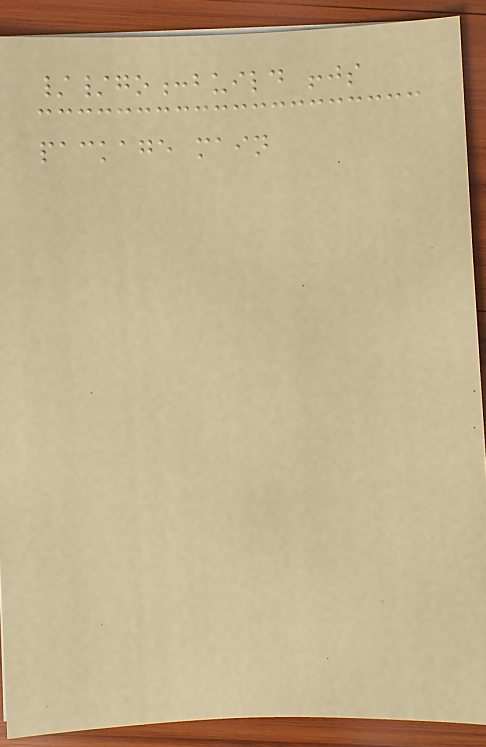//go:build !js
package main
